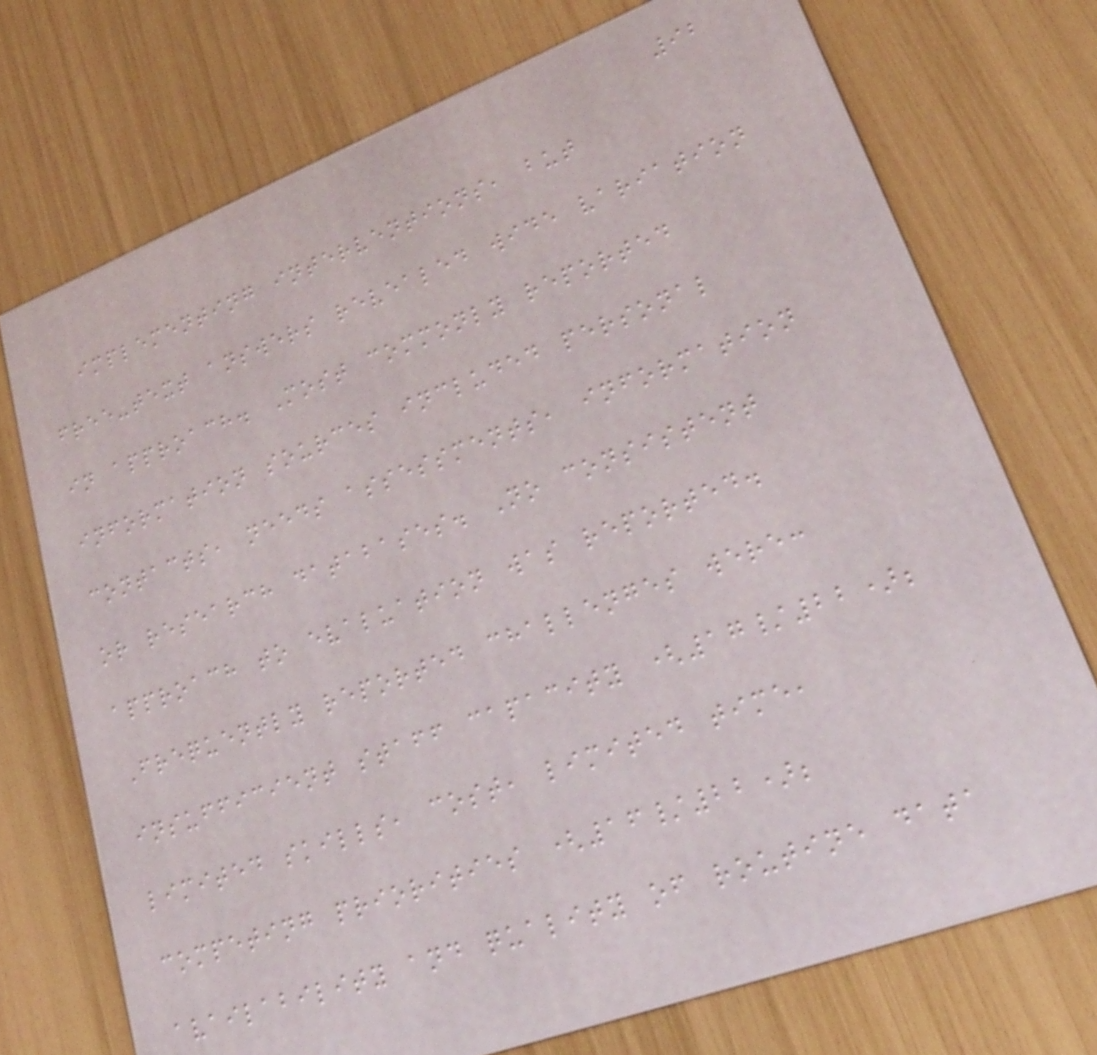92
implementing interventions, but
free-text answers revealed wide variation
in approach. Most commonly reported
information sources included personal
contacts, needs assessments, information
or research databases. No consistent
approach to evaluation was reported.
Frequently reported challenges were:
insufficient staff capacity (17/22);
limited skills, cost, limited time,
competing priorities (16/22);
availability and quality of routine data
